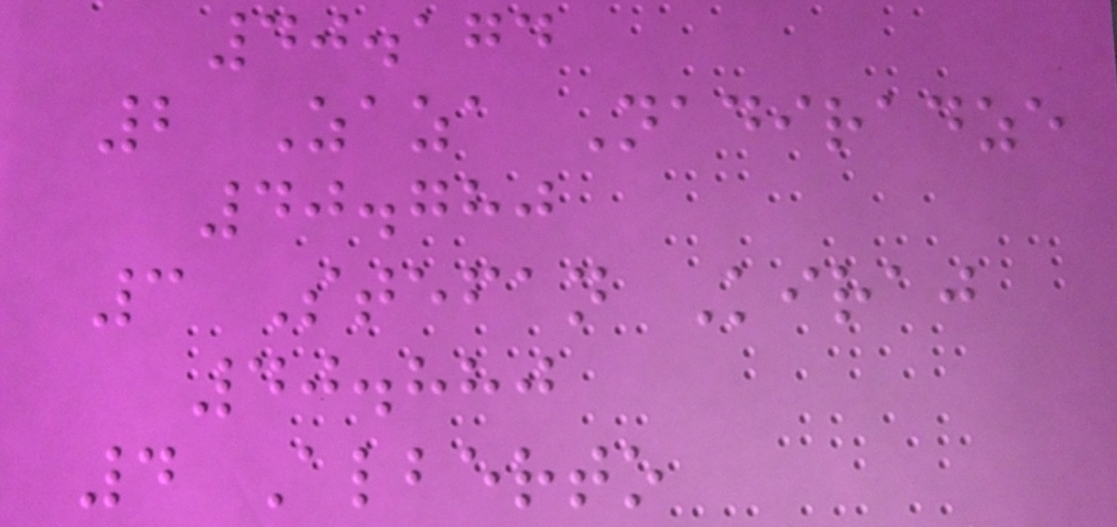40.174
2 Zaza Nadiradze
40.780
3 Stefan Kiraj
40.880
4 Alberto
